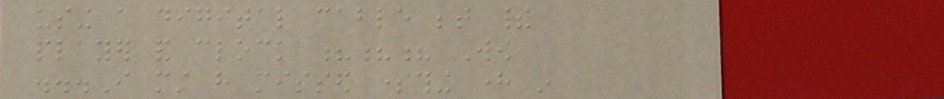using a digital cable between their
player and clock ??? Wow
...I must have missed something here in
